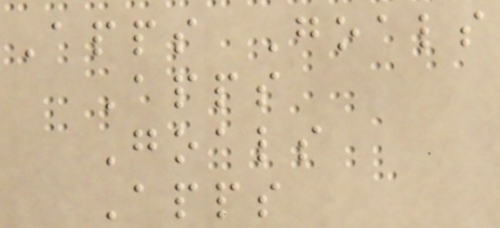Apps Goals
Apps
Goals
Apps
